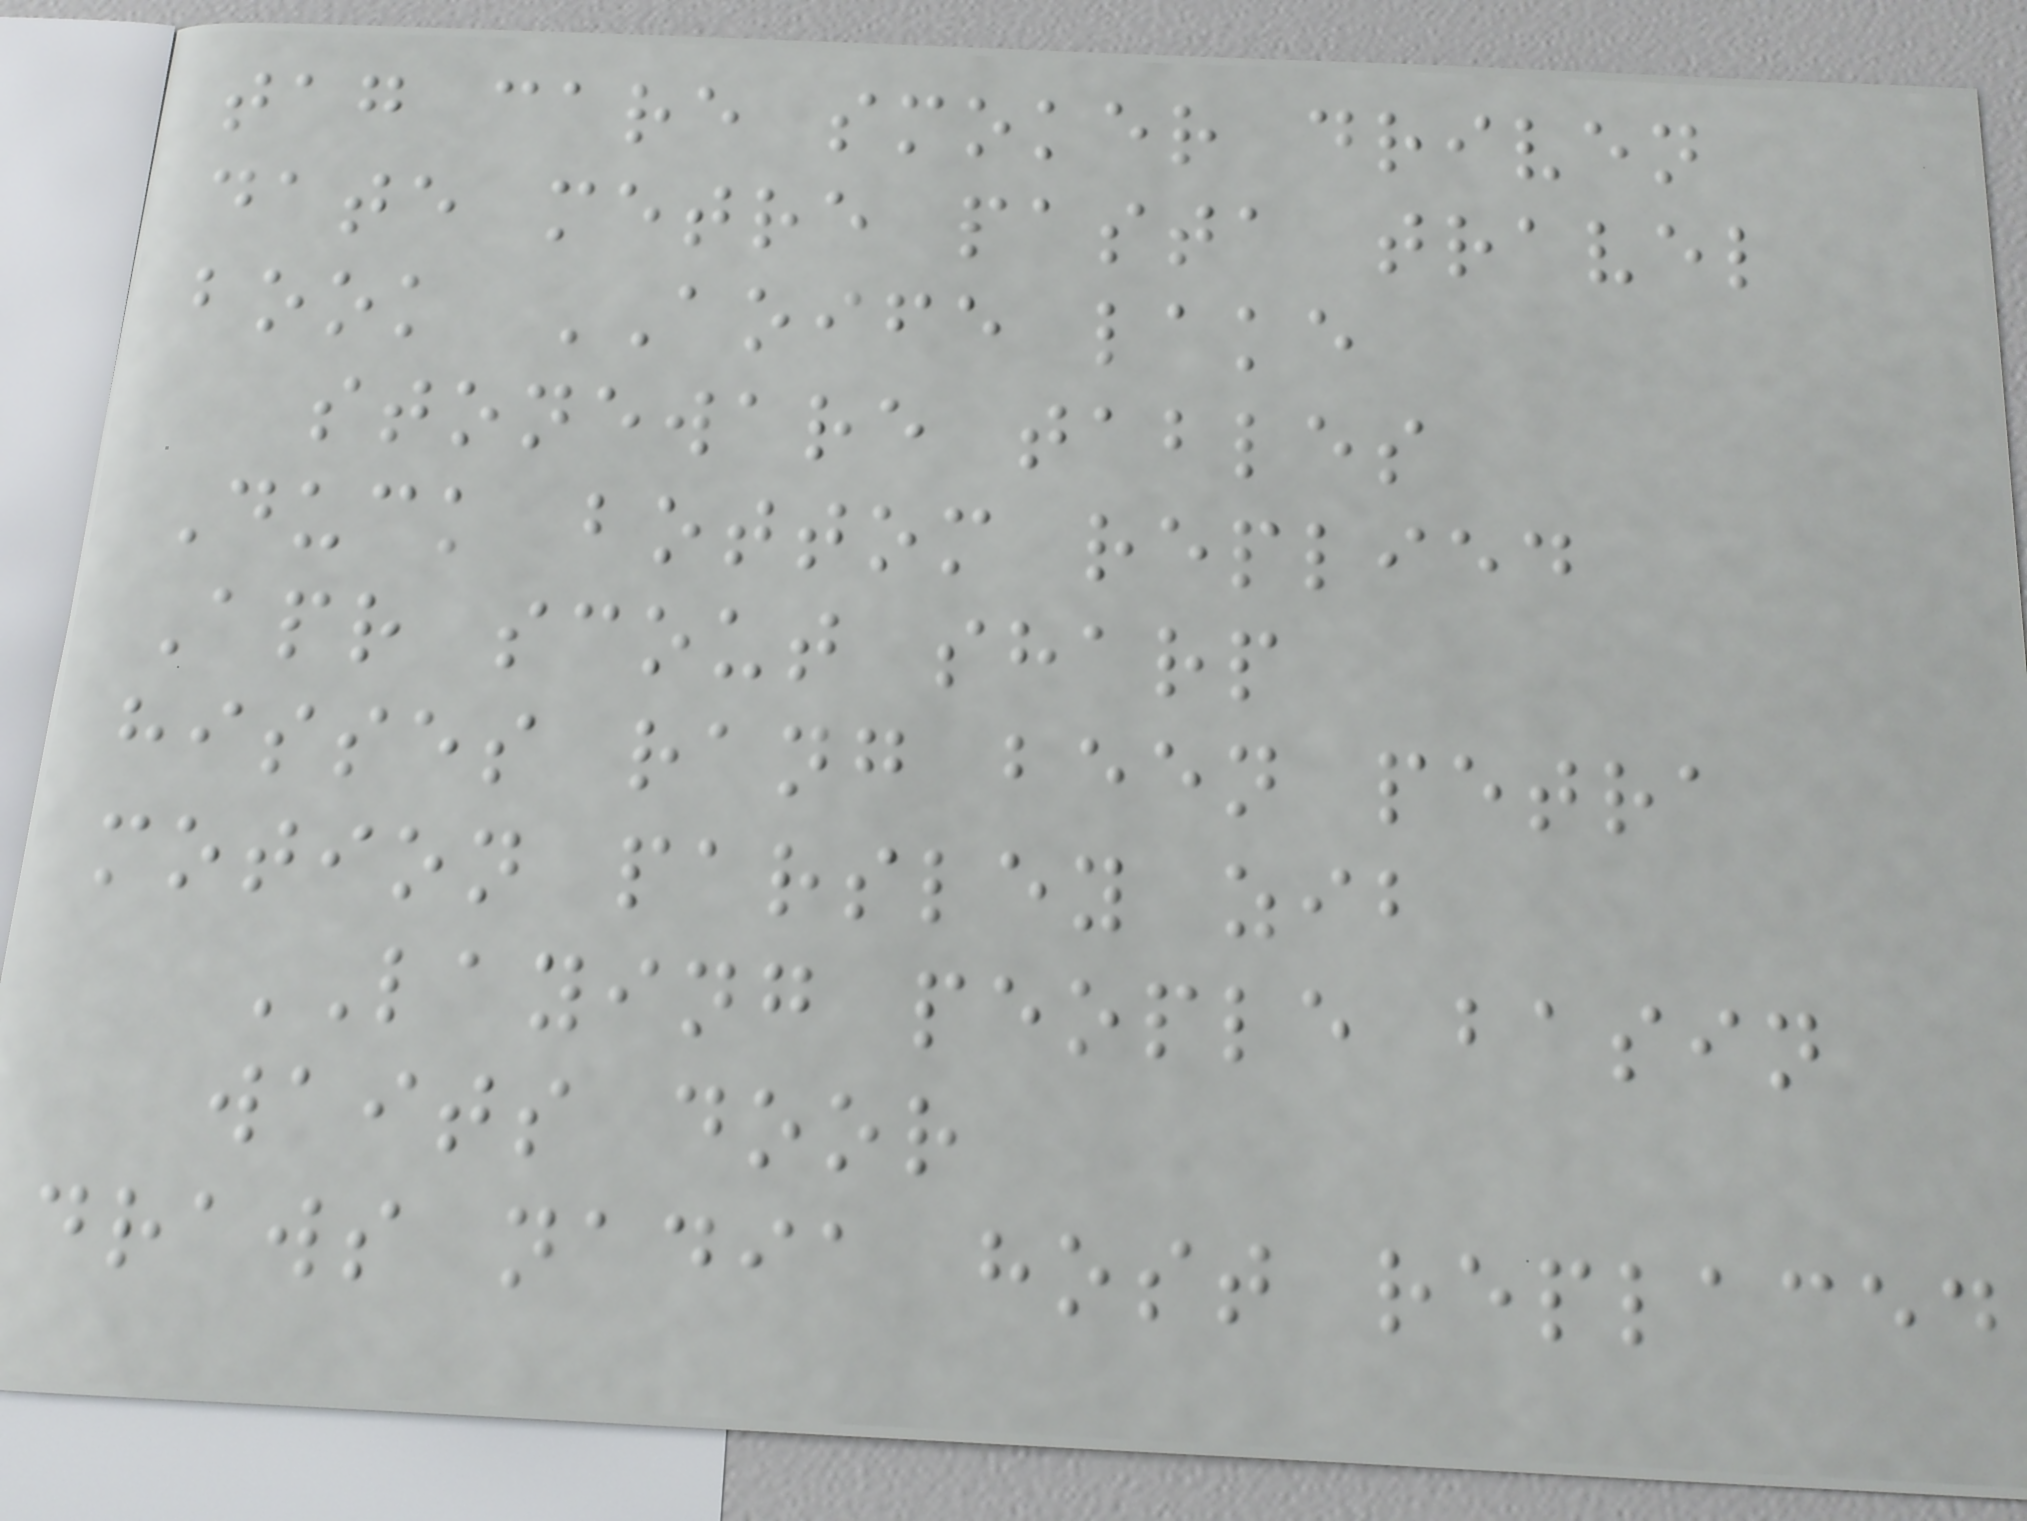tag care smoker driven
date metre pasta travel
book AOIFE lake
stoneware tables
Duck bottom replied
Apr scout sharp
hisses rang been petra
motion parsley zib
LAYING people basin
waits door
draws nadia host replaced
